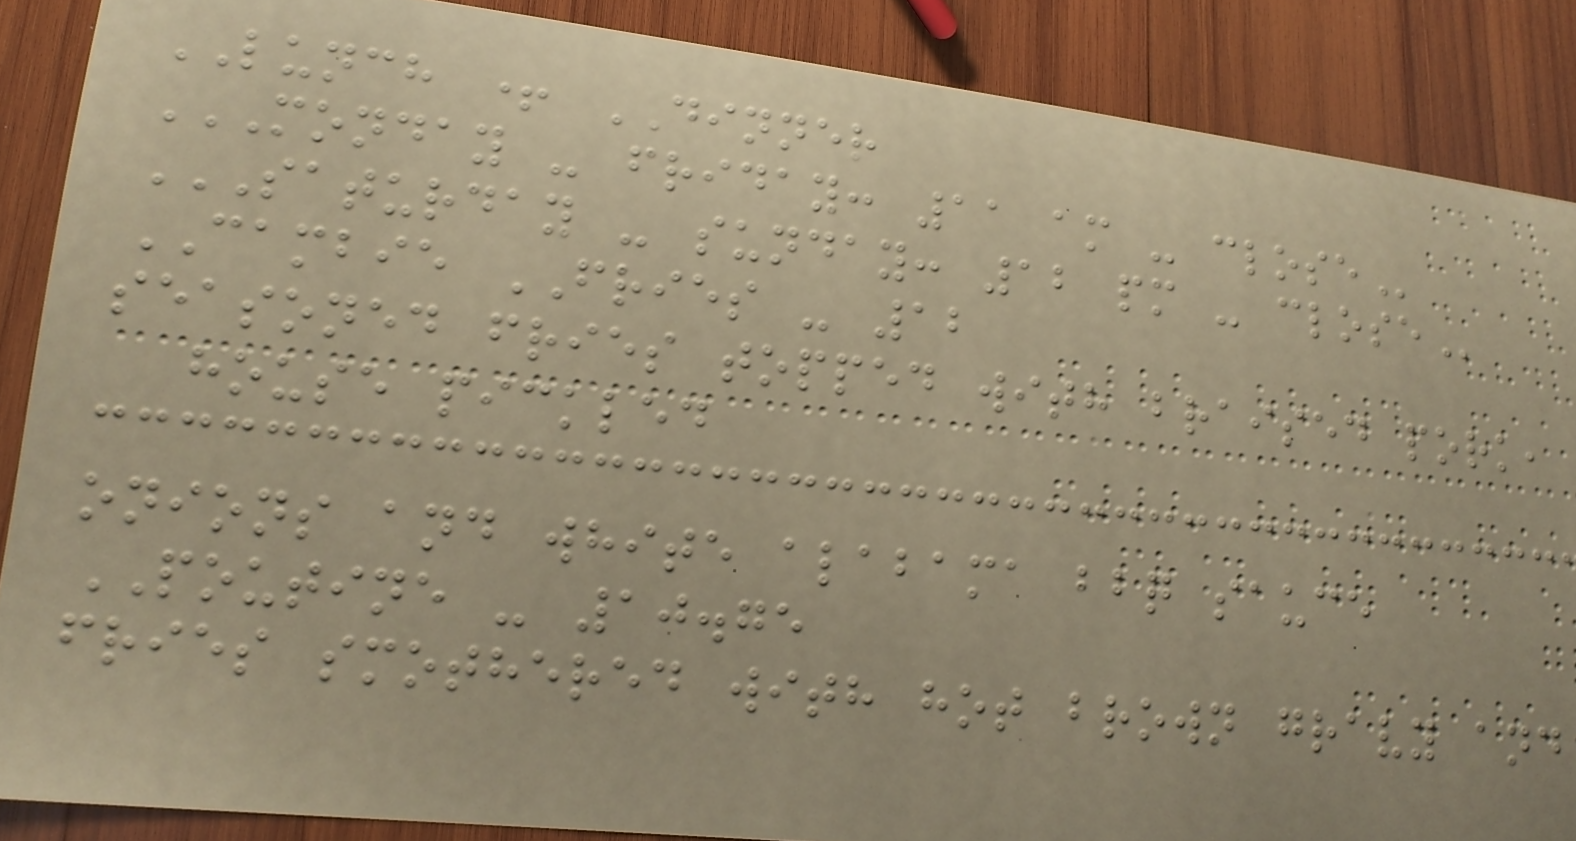LUNCH + DINNER
MONDAY - FRIDAY: 11 AM - CLOSE
SATURDAY - SUNDAY: 12 PM - CLOSE
CAMBIE FRIES - 12
seasoned fries topped with braised pork,
house pickled
onions and white alabama bbq sauce
POUTINE - 10.75
fries smothered with hot brown gravy and
